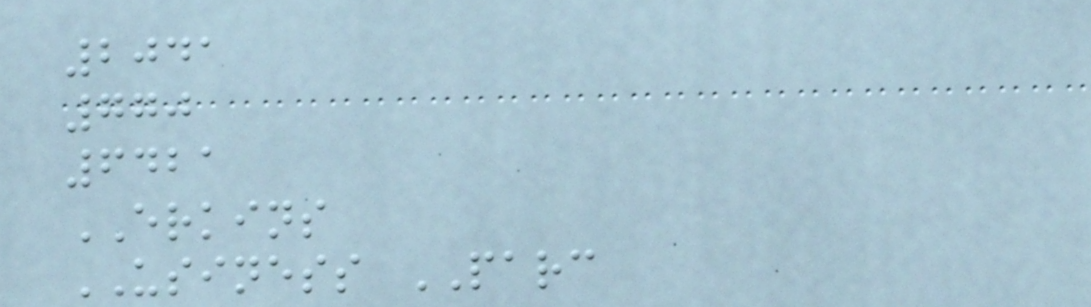2041
770
6421
ERKINS
USINESS PARC
